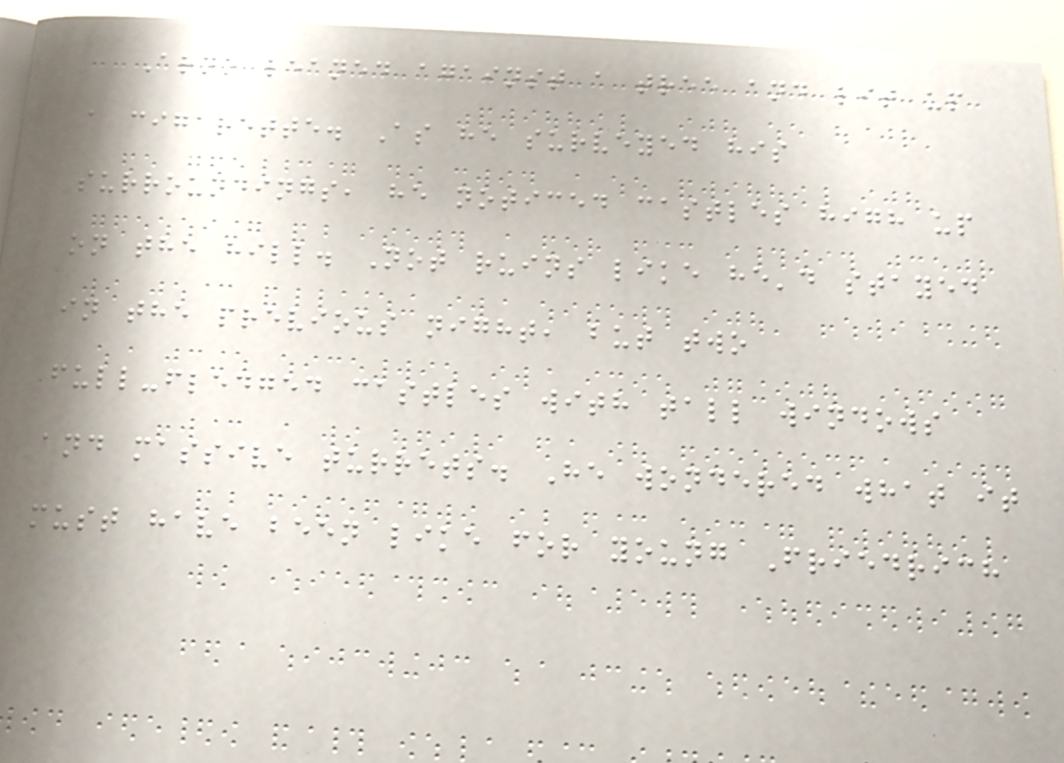Arno leaned against a tree and lit up
a cigarette. As he surveyed his
surroundings, he noticed castles high up
on the hill. Not ruins like he'd stayed
in the previous night, but two
full-fledged castles with tall windows
and massive turrets. He wondered what it
must have been like for young Friedrich
